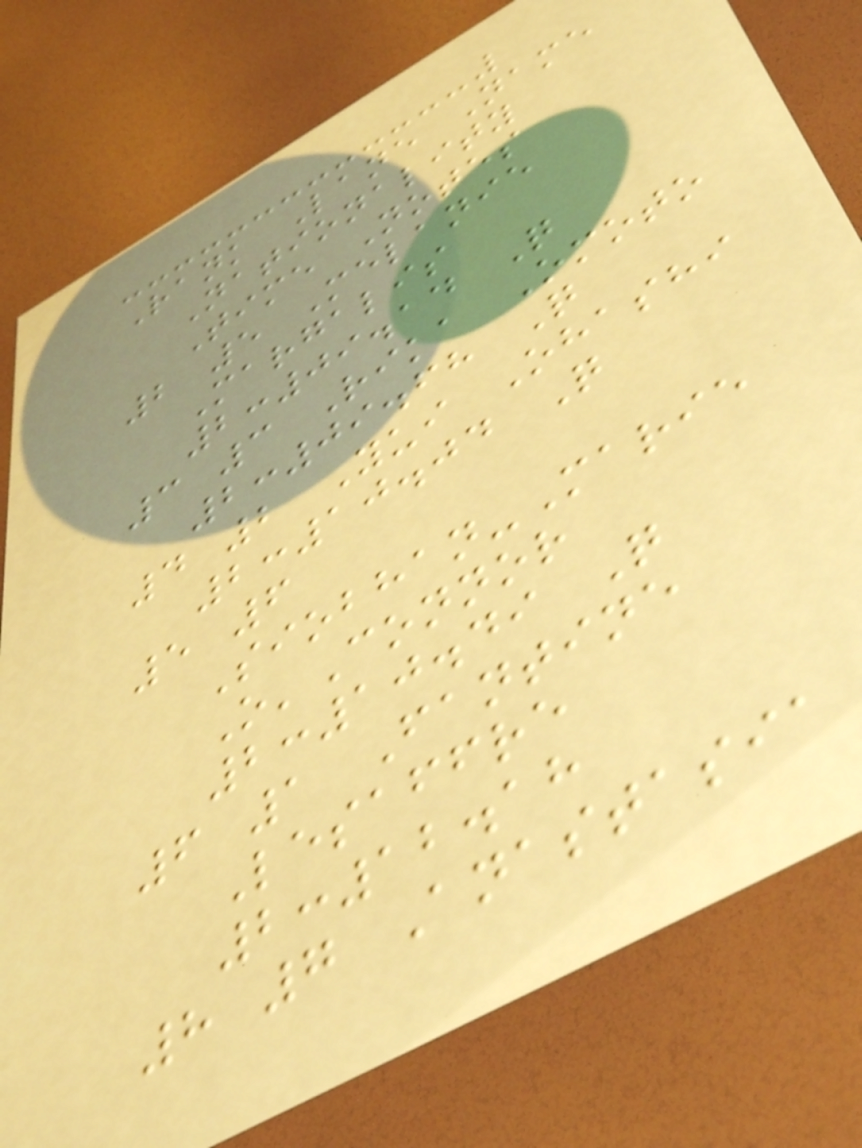Rank Lane Name
Nationality
Time Notes
2 5 Melanie
Margalis
2:09.14 Q
3 3 Rika Omoto
2:09.68 Q
4 2 Yui Ohashi
2:10.04 Q
5 6
Siobhan-Marie
O'Connor
2:10.49 Q
6 1 Fantine
Lesaffre
2:12.18
8 7 Anastasia
